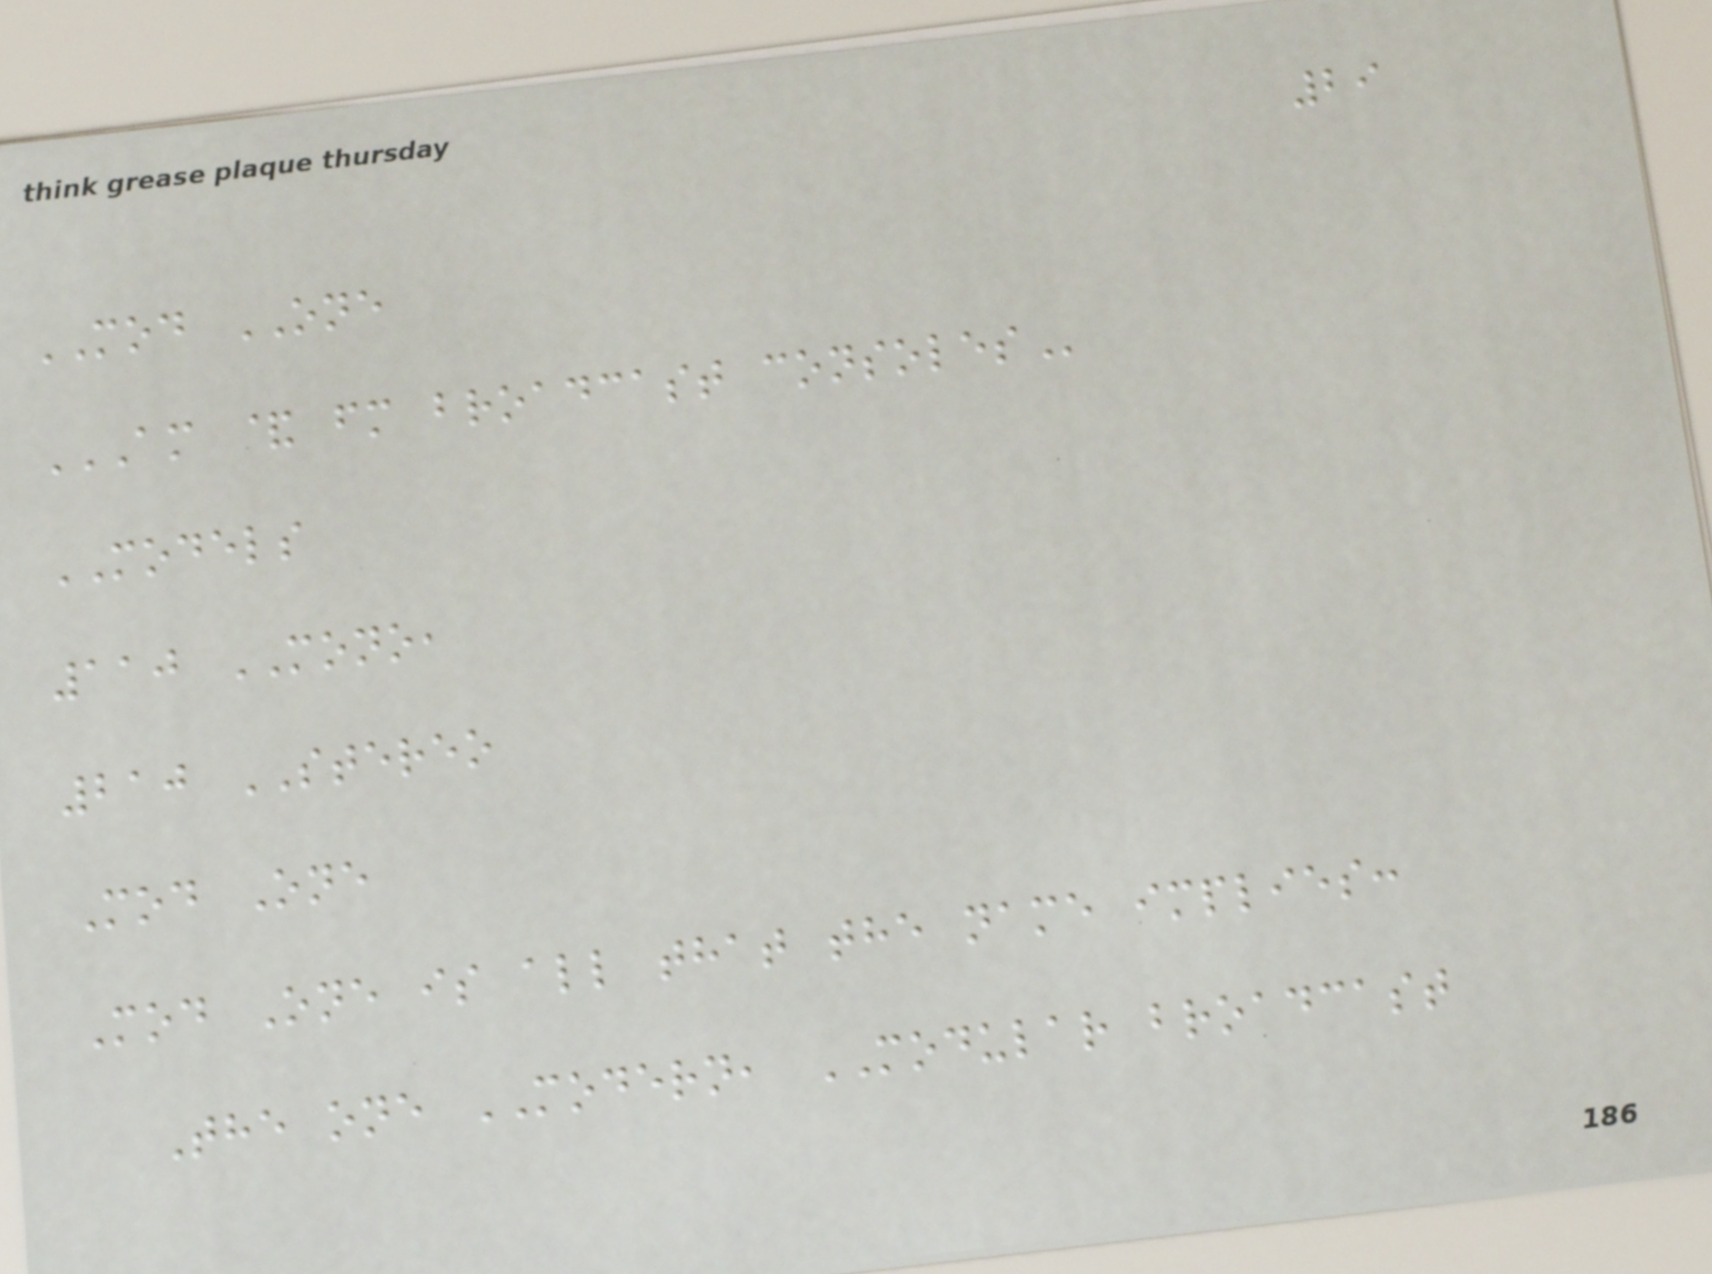29
MOD ONE
AM & FM BROADCAST CONSOLES
MODELS
110 MONO,
210 STEREO
Mod One
Mod One is all that the name implies:
The one MODERN, MODULAR broadcast
